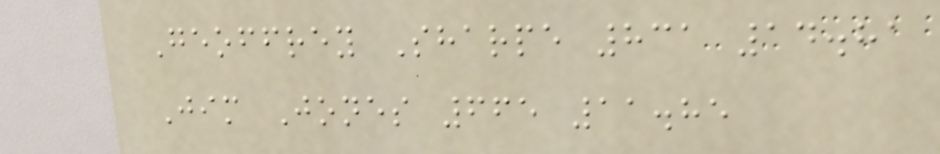Geoffrey Sharpe 831 14.81
Jim Jones 665 11.85
